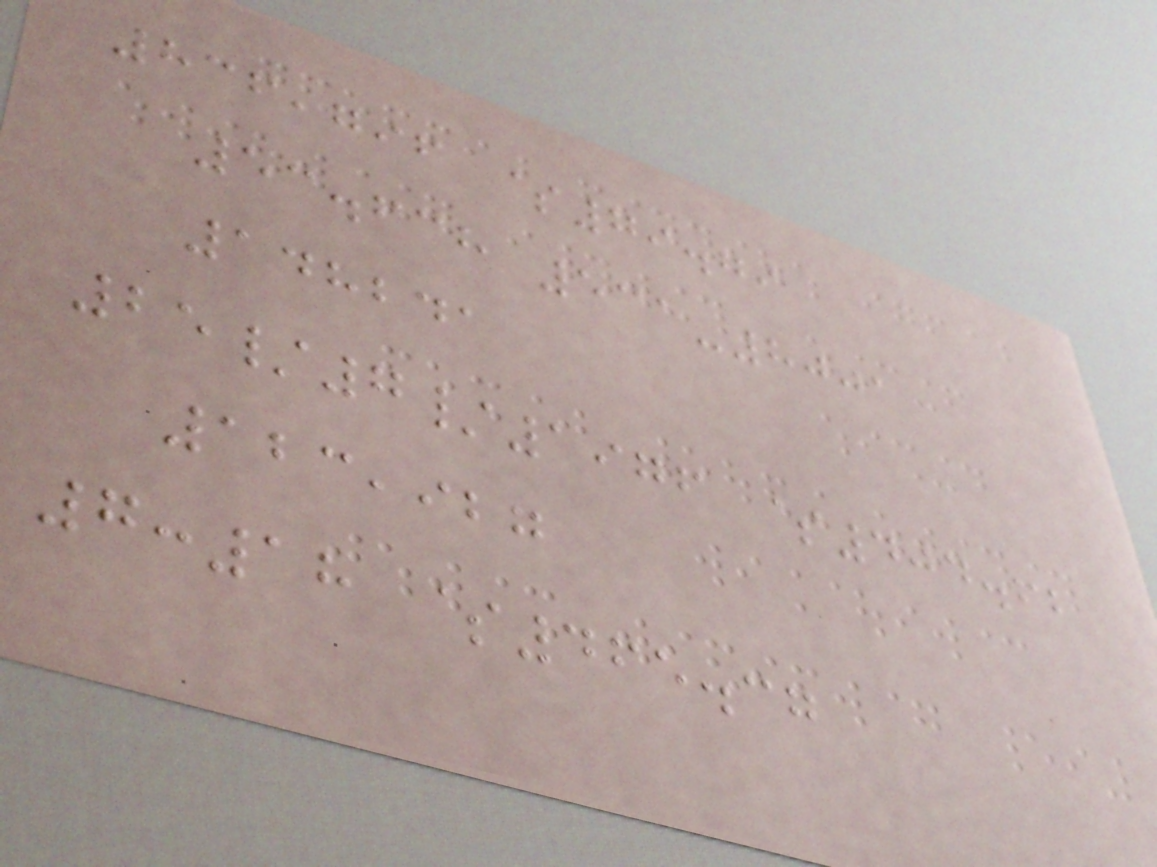836,796 $79.79
53.638 531-8001
148241
25/7/1976 $404.62
123,927
7:18 $465.37
